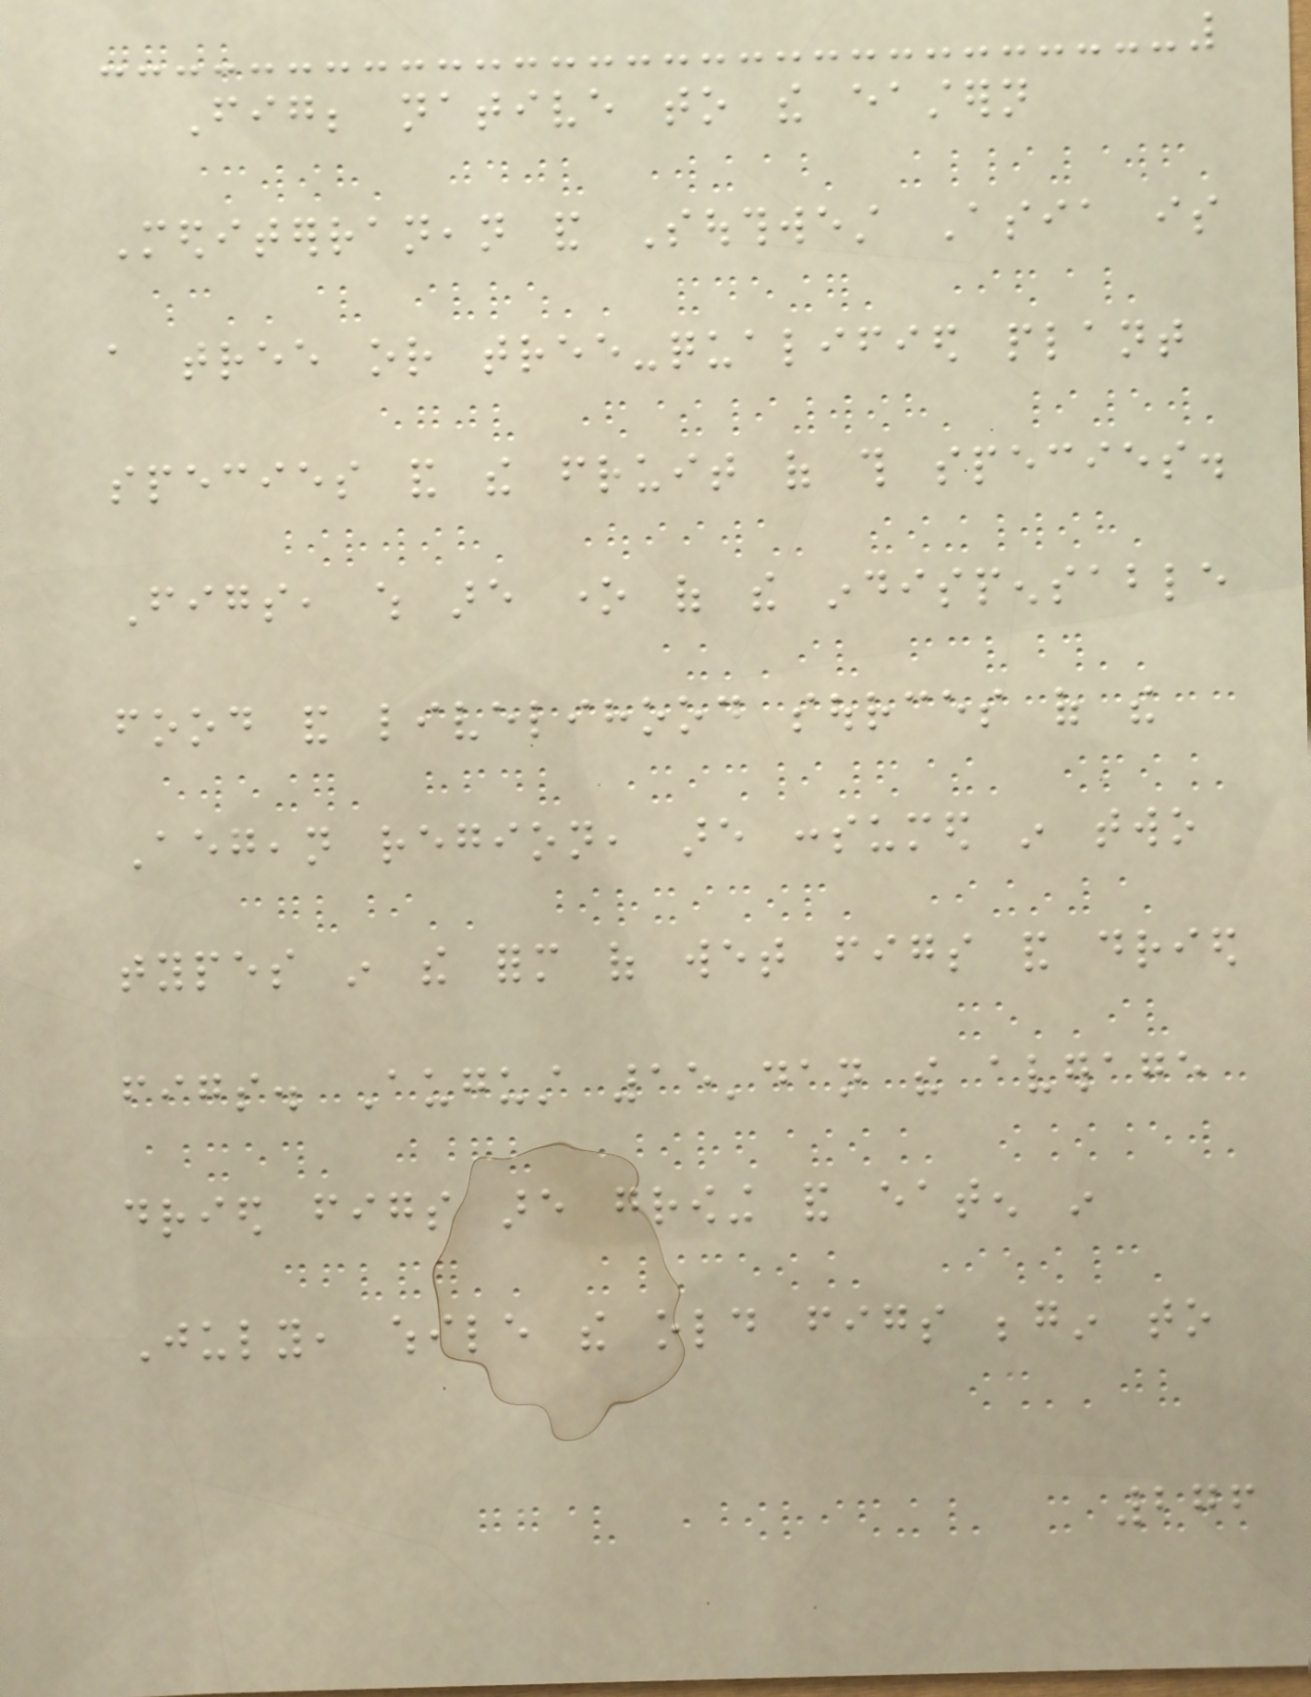Fig; native to the eastern
Mediterranean and Southwest Asia is
a tree or tree-qualified plant
species and the fruit of this species.
Figs, which are one of the indispensable
food and livelihood sources of the
Aegean region, are consumed in two
types in the form of wet figs and dried
figs. August 15'dan the average
dried figs are growing and eaten in
July, while the old figs begin to
276
